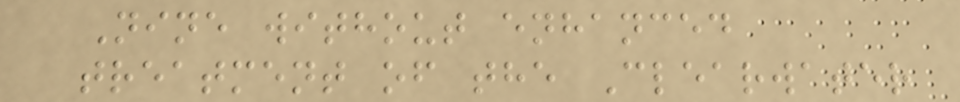Nine without enhanced
treatment of the Clearwater
